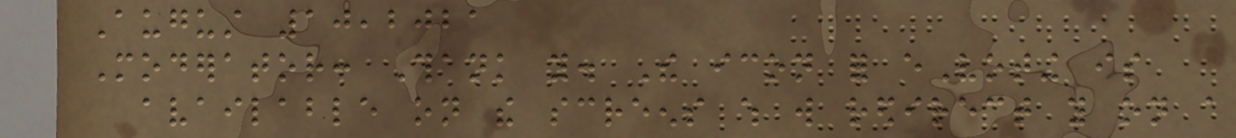August 10,2021
Moderator: Thank you. The icon for eVoting is
available on the screens which will redirect you on a
